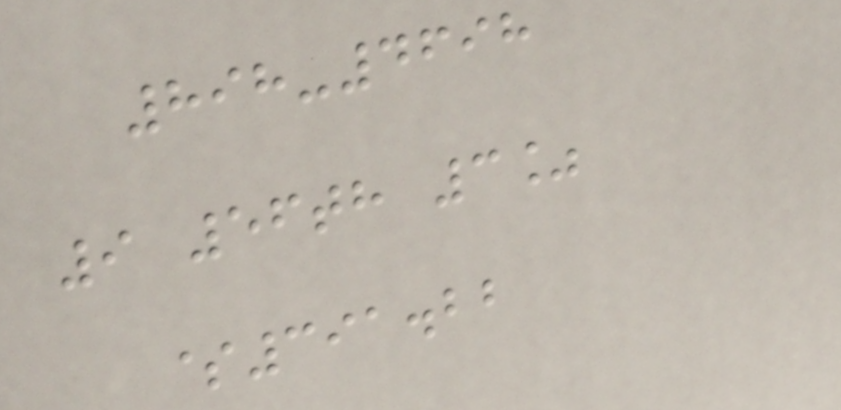898-4698
9 56th 3%
$391.22
